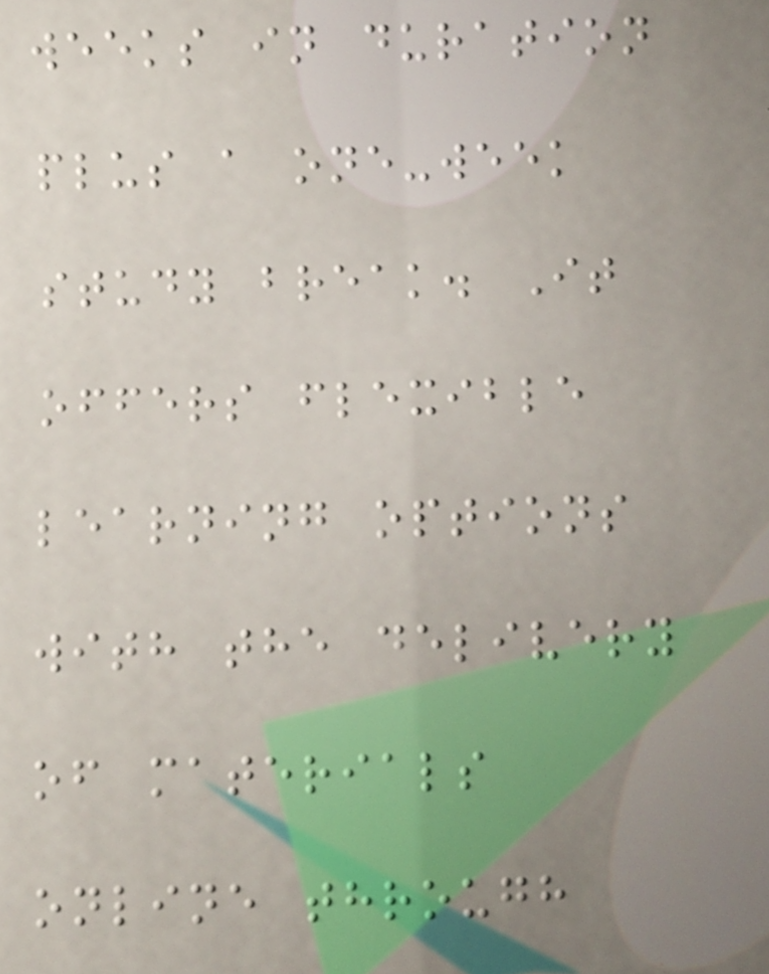weeks in duration
plus a one-week
study break. It
offers flexible
learning options
with the delivery
of materials
online through
